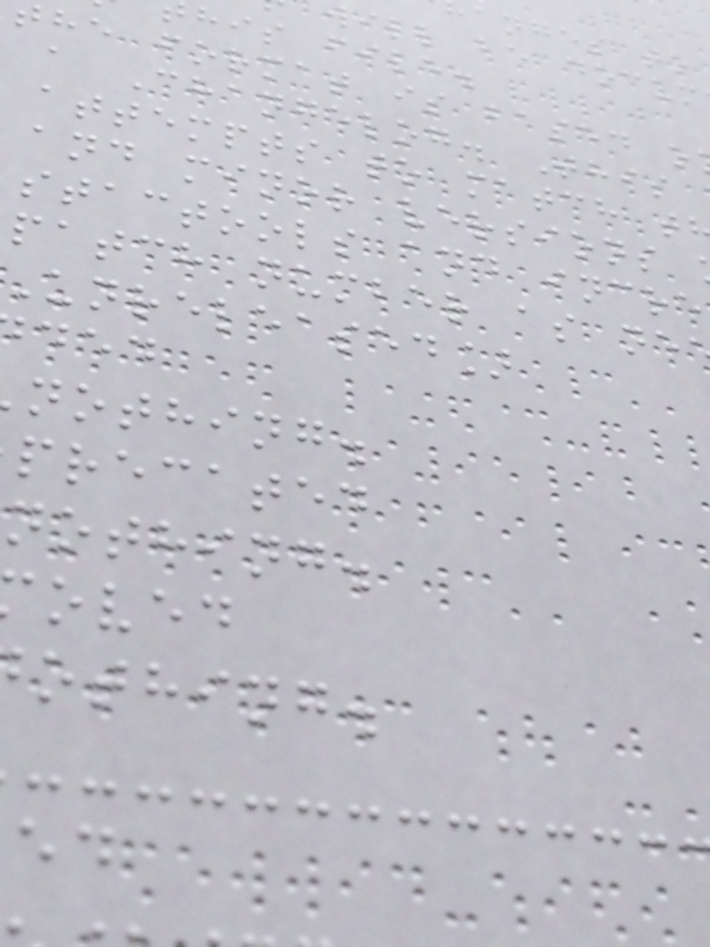anges to
will be docum
his file.
he format is based o
a Changelog. This
attempts to match t
and minor versions
stactools and incre
patch number as ne
Unreleased]
nothing.
precated
nothing.
oved
othing.
